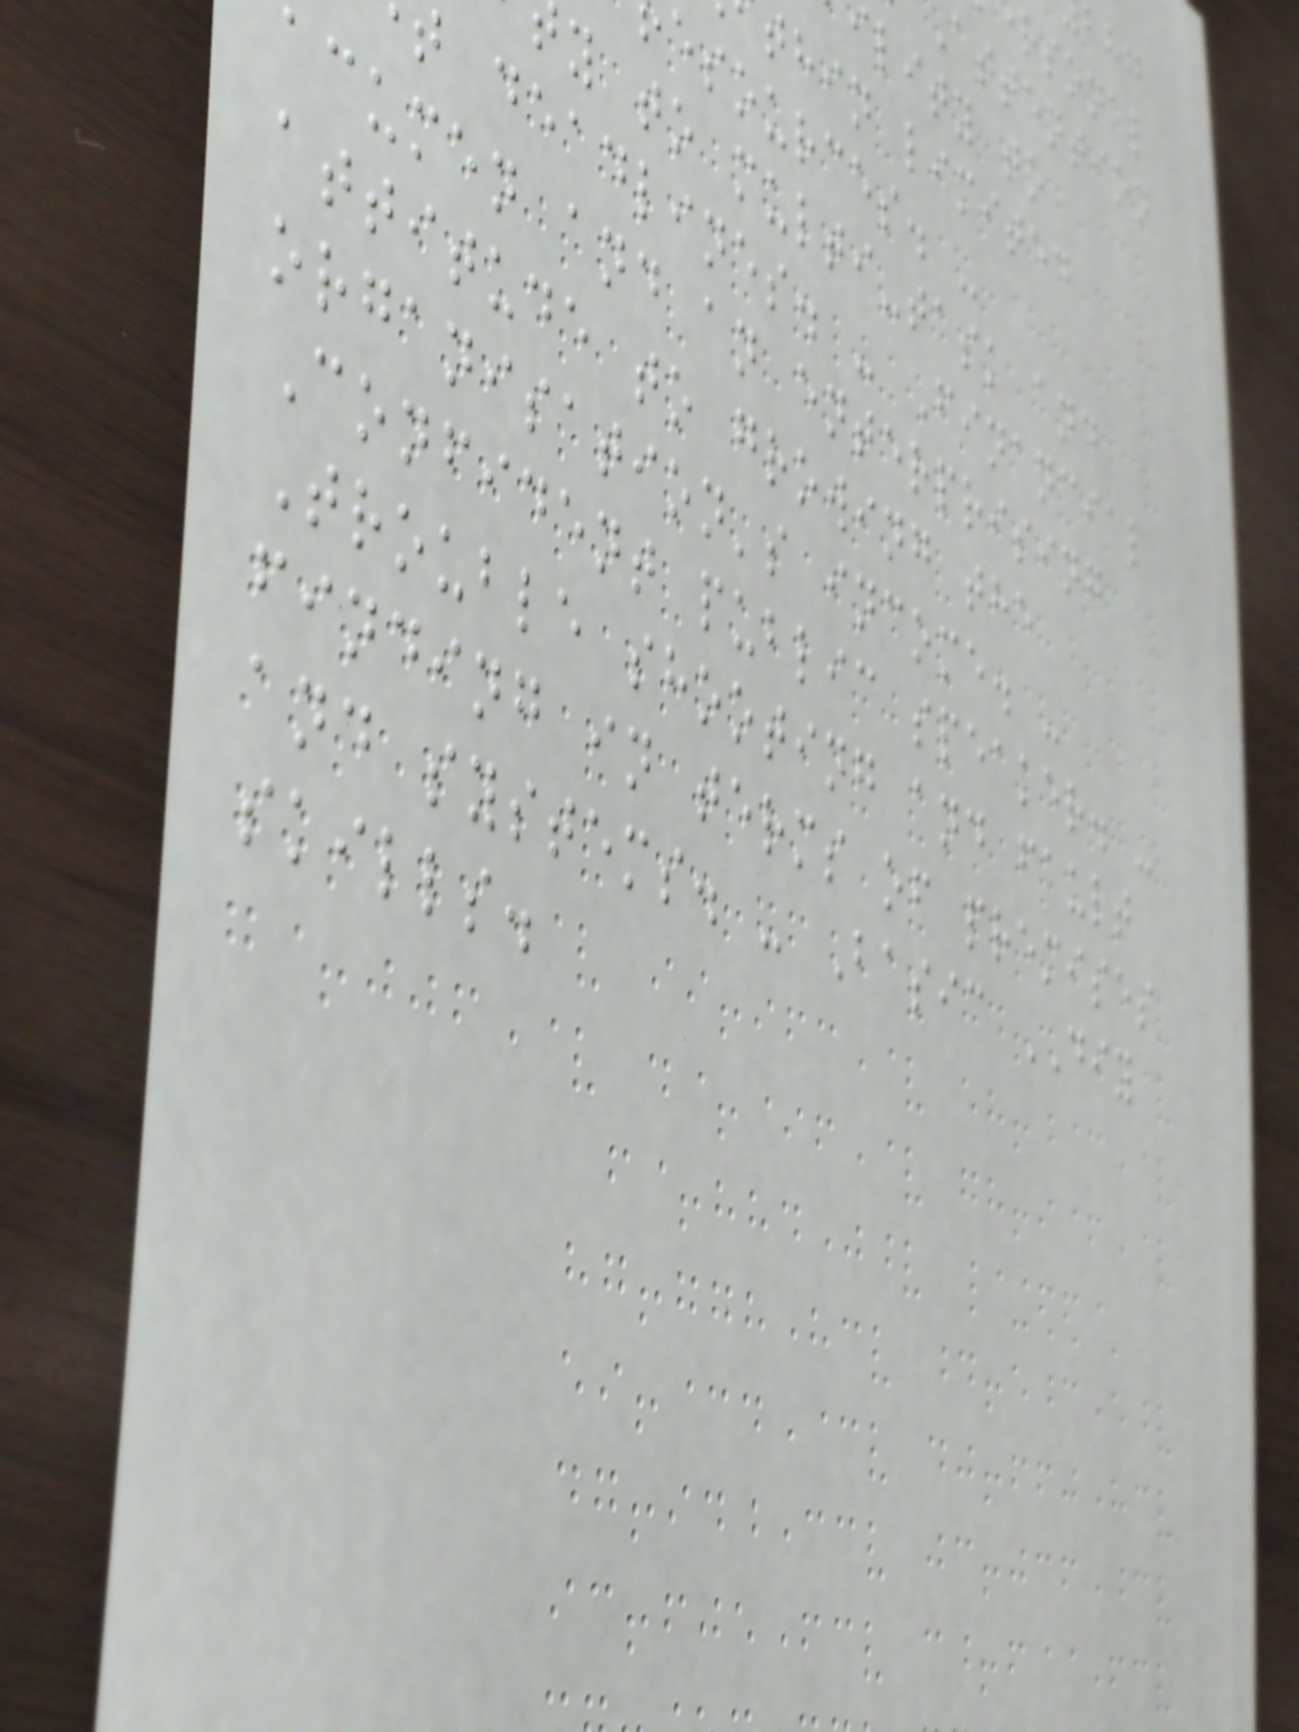attention
lity to
thin limited
esources. -
y to multi-task and
deadlines. - Financial
acumen and an enterprising
attitude to growing the
organisation's income. -
Confident public speaker. -
Trouble shooting and fault
finding in terms of premises
and systems. - Basic DIY
skills.
